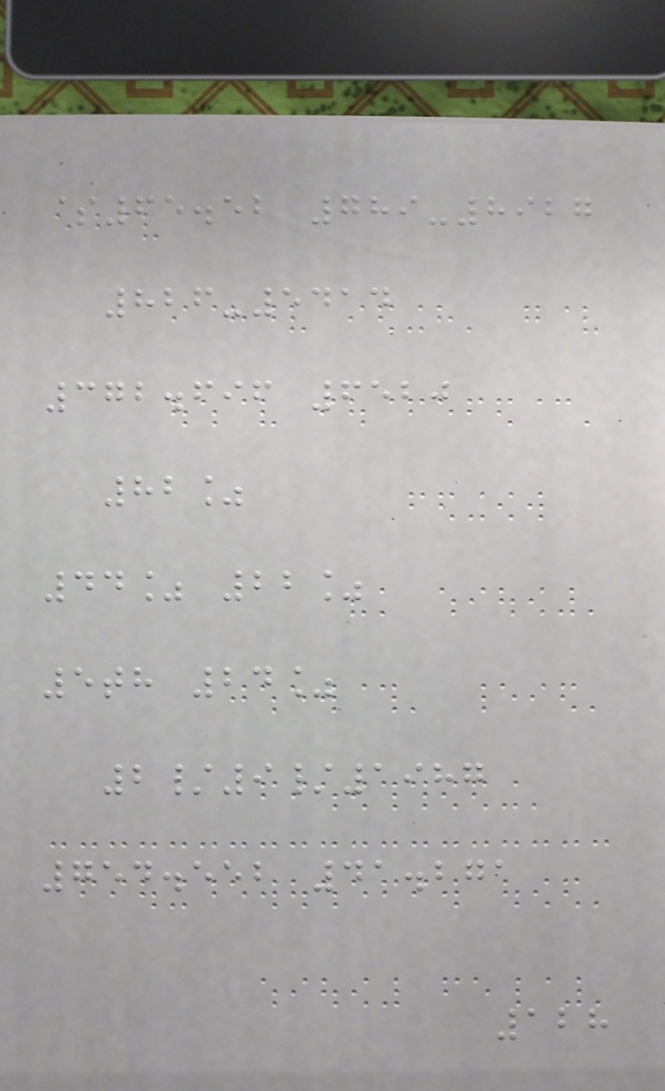$65.52 789-8927
826-5414
372.696 6520
82%
44% 22%
5th 24%
2/9/1987
754.552 41.271
128
